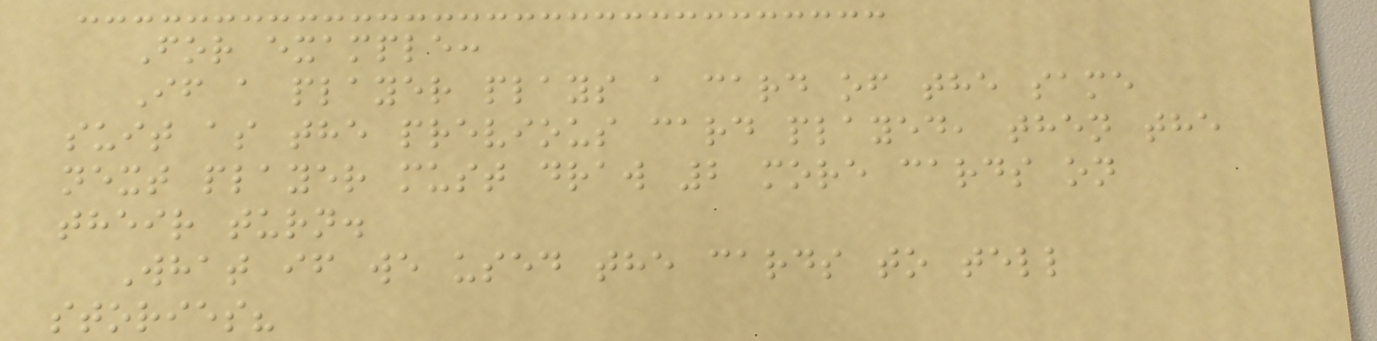For example:
If a player plays a card of the same
suit as the previous card played, then the
next player must draw 2 more cards on
their turn.
What if we used the cards to tell
stories?
